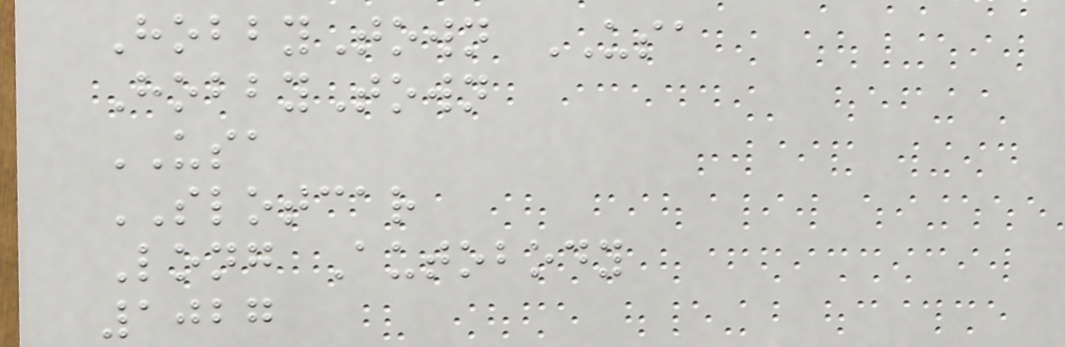HobbyTown USA
HobbyTown
USA
SLOTCAR
Long Autobody
1027
